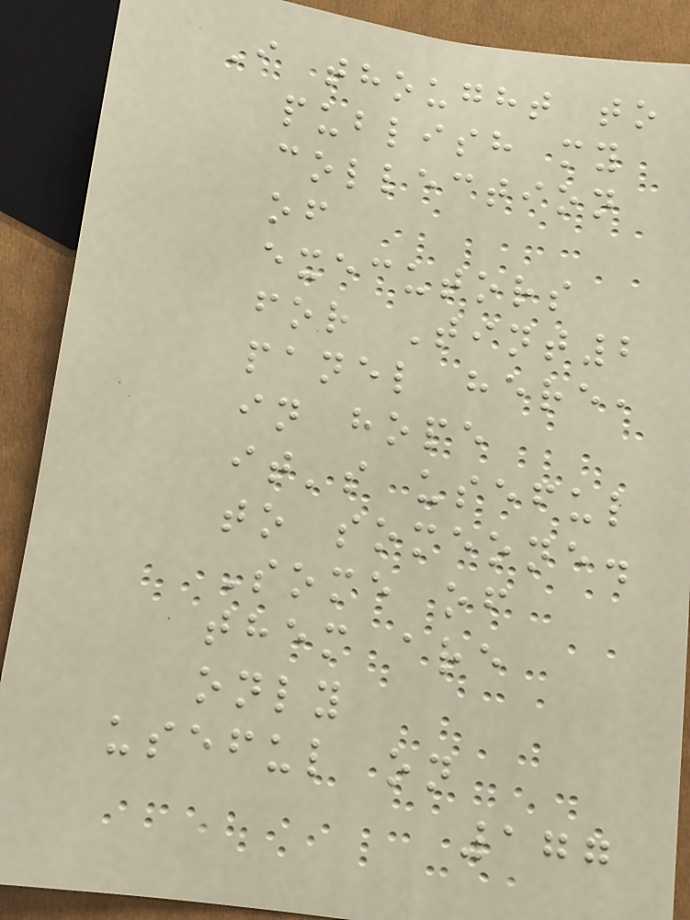I thought to
publish my
collection
of
executors
for Tint2
panel here,
in hope
it's useful
to someone.
Some of
them are
only
useful on
177
